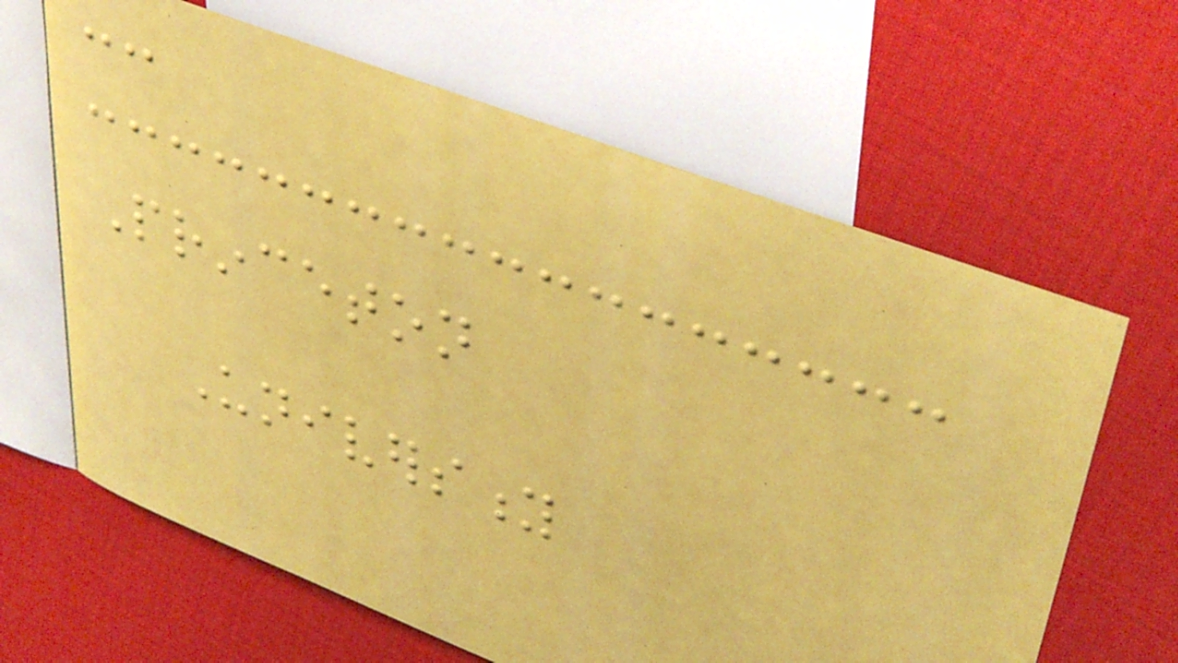cc
Princeton
University
